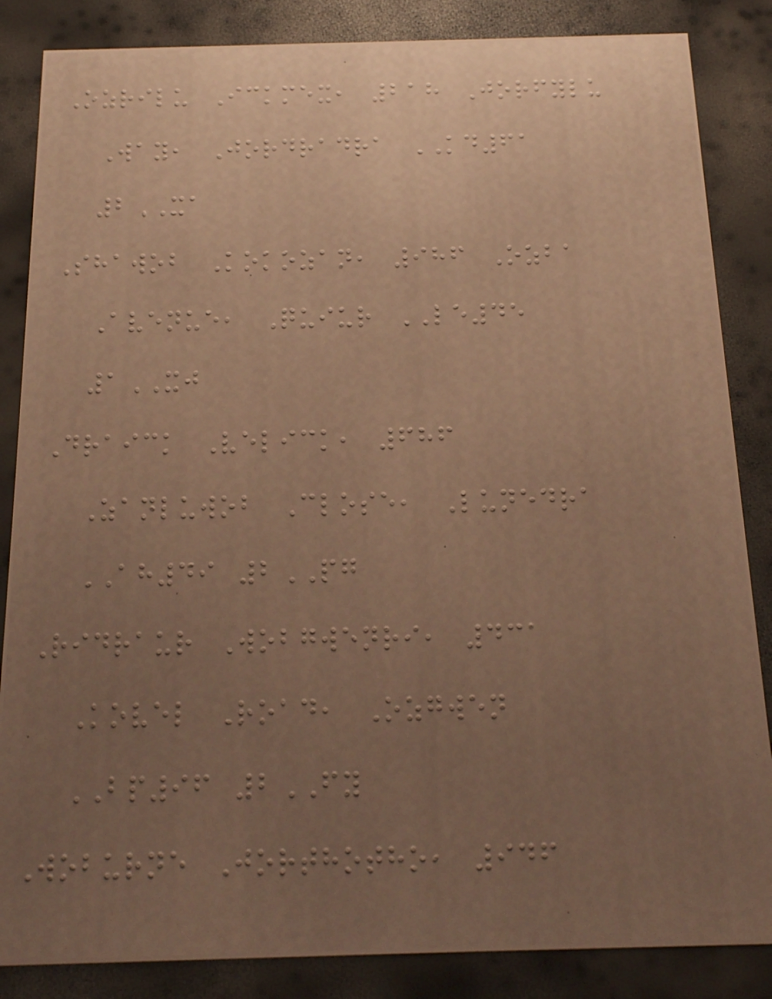Ozrilu Ickmex, 218 Jorfylu
Way, Jordradra KD61
2XA
Shawob Kokozan, 986 Ozba
Avenue, Quiur LE45
1XJ
Draick Velick, 686
Zanluwob Close, Lunedra
AH49 2PG
Ridraur Wobgwenri, 431
Kovel Road, Ozgwen
BP96 2FY
Woburne Jorthotho, 946
